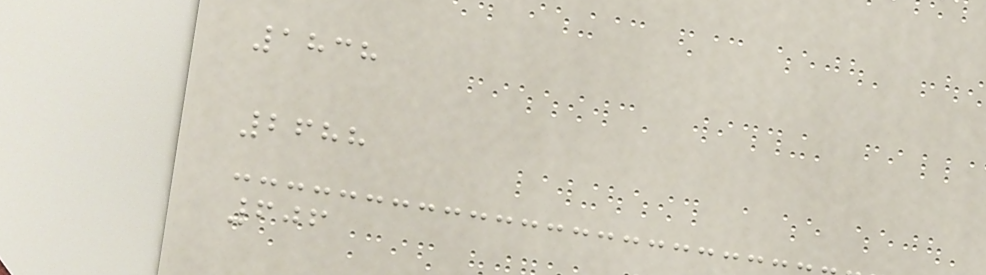1838
2688
606
